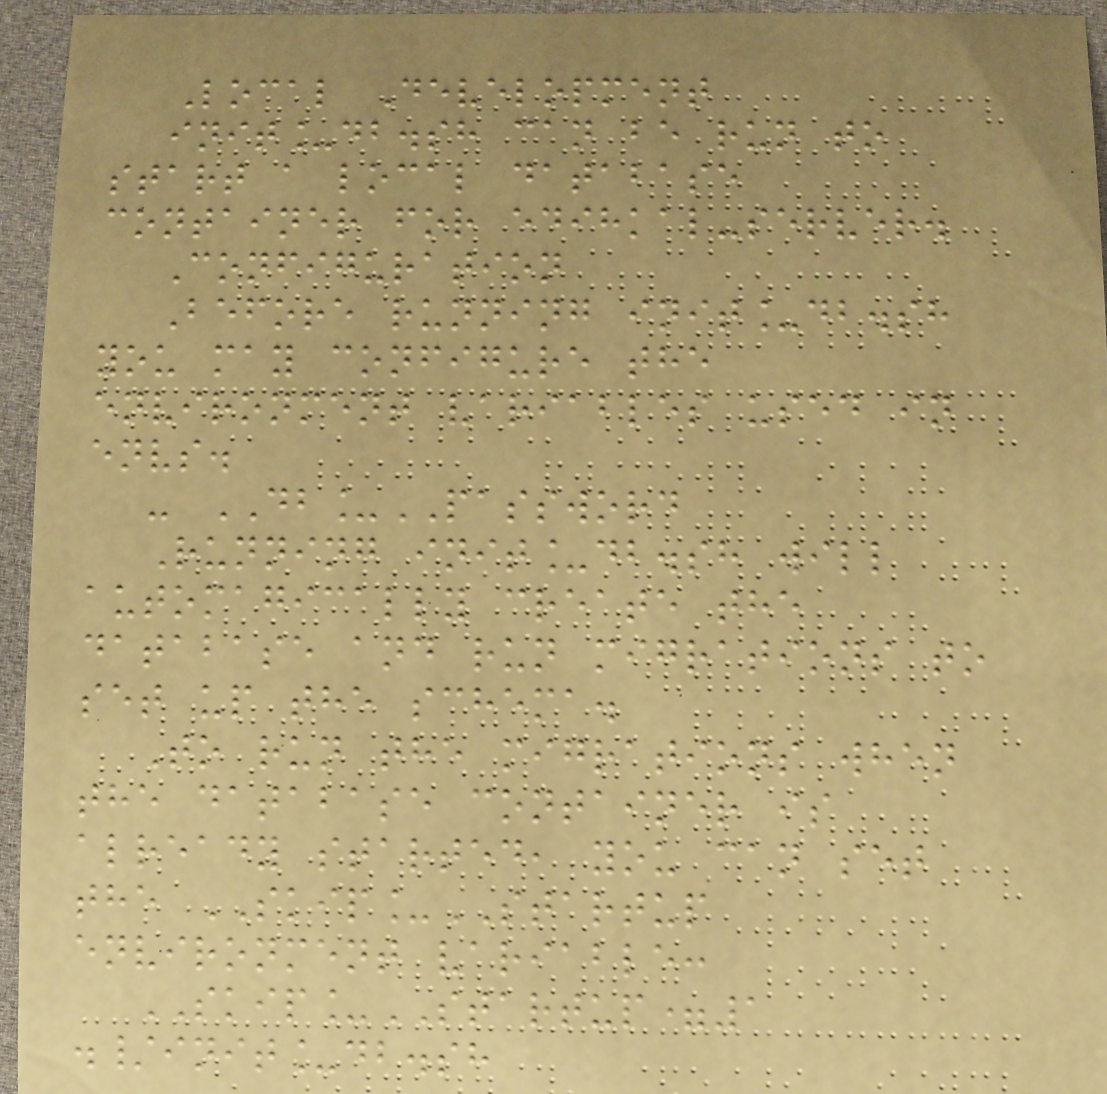Local Development
init_db.sh can be run to
start a local database
container for edihkal-server.
Configuration
Before running init_db.sh
you may configure the
environment variables used in
envs.
- DB_PASSWORD
Running init_db.sh will
automagically create the
database and run migrations to
set up the schema.
To run the migrations when
the database container is
already started, you can set
the SKIP_STARTUP
environment variable:
SKIP_STARTUP=1
./init_db.sh
